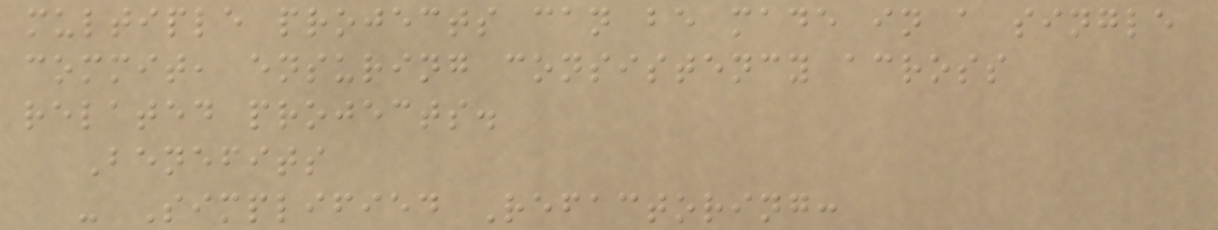multiple projects can be made in a single
commit, ensuring consistency across
related projects.
Benefits
- Simplified Refactoring:
